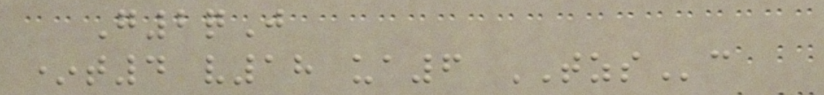G2qJ
*t4 v18 ua6 TZSc
